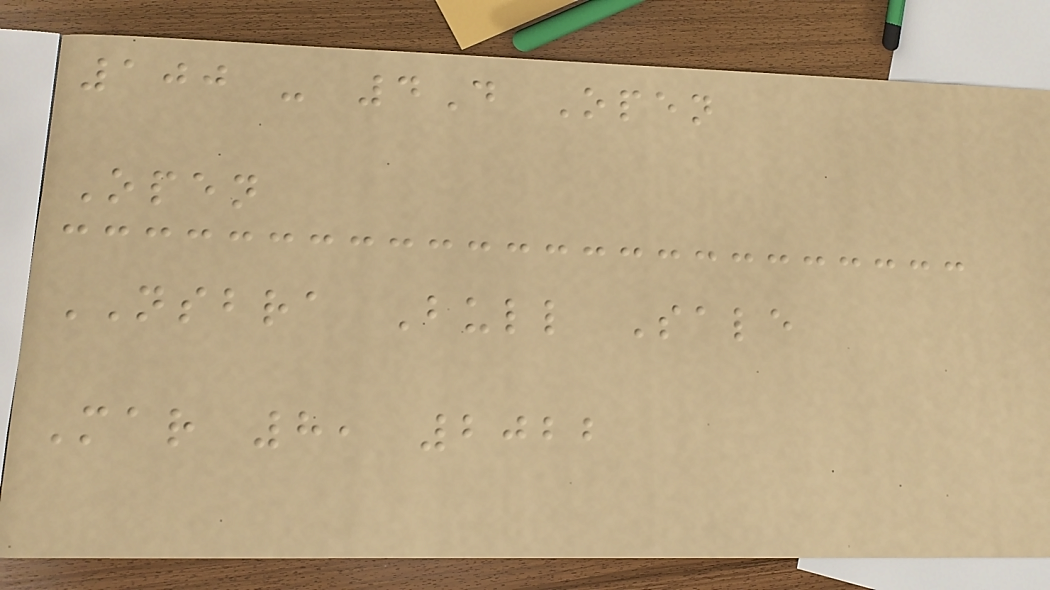100 - 4D Open
Open
NSBRA Bull Sale
Mar 8, 2022
